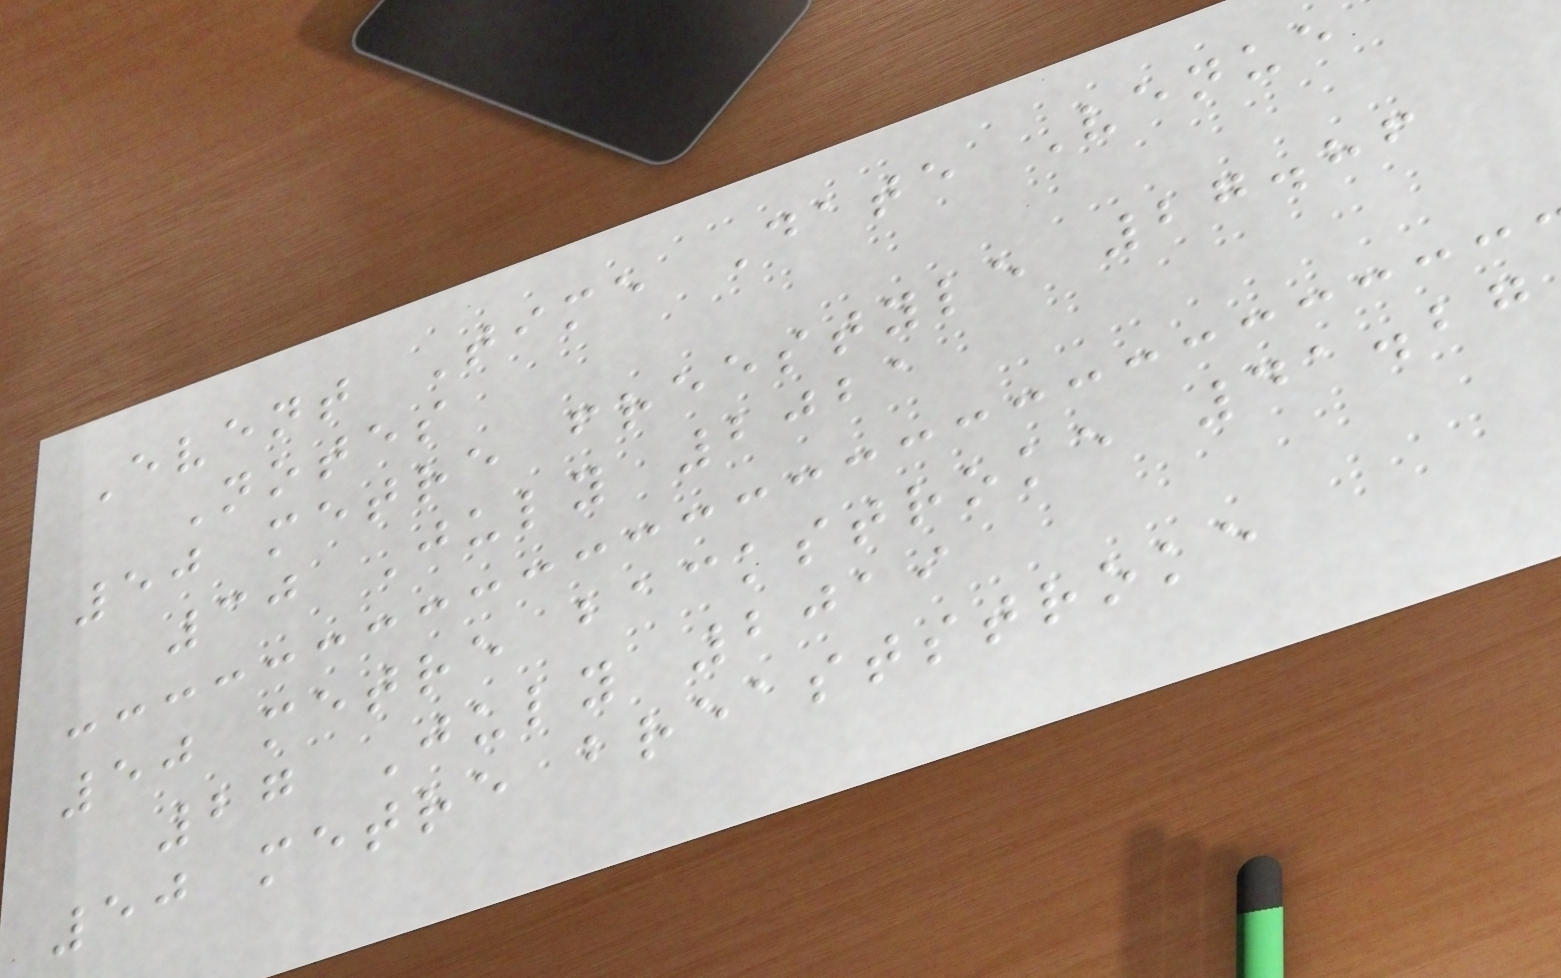Event Time Date Venue
Notes
50 metre freestyle 27.86
30 July 2021
50 metre backstroke 41.27
27 July 2019
50 metre breaststroke
